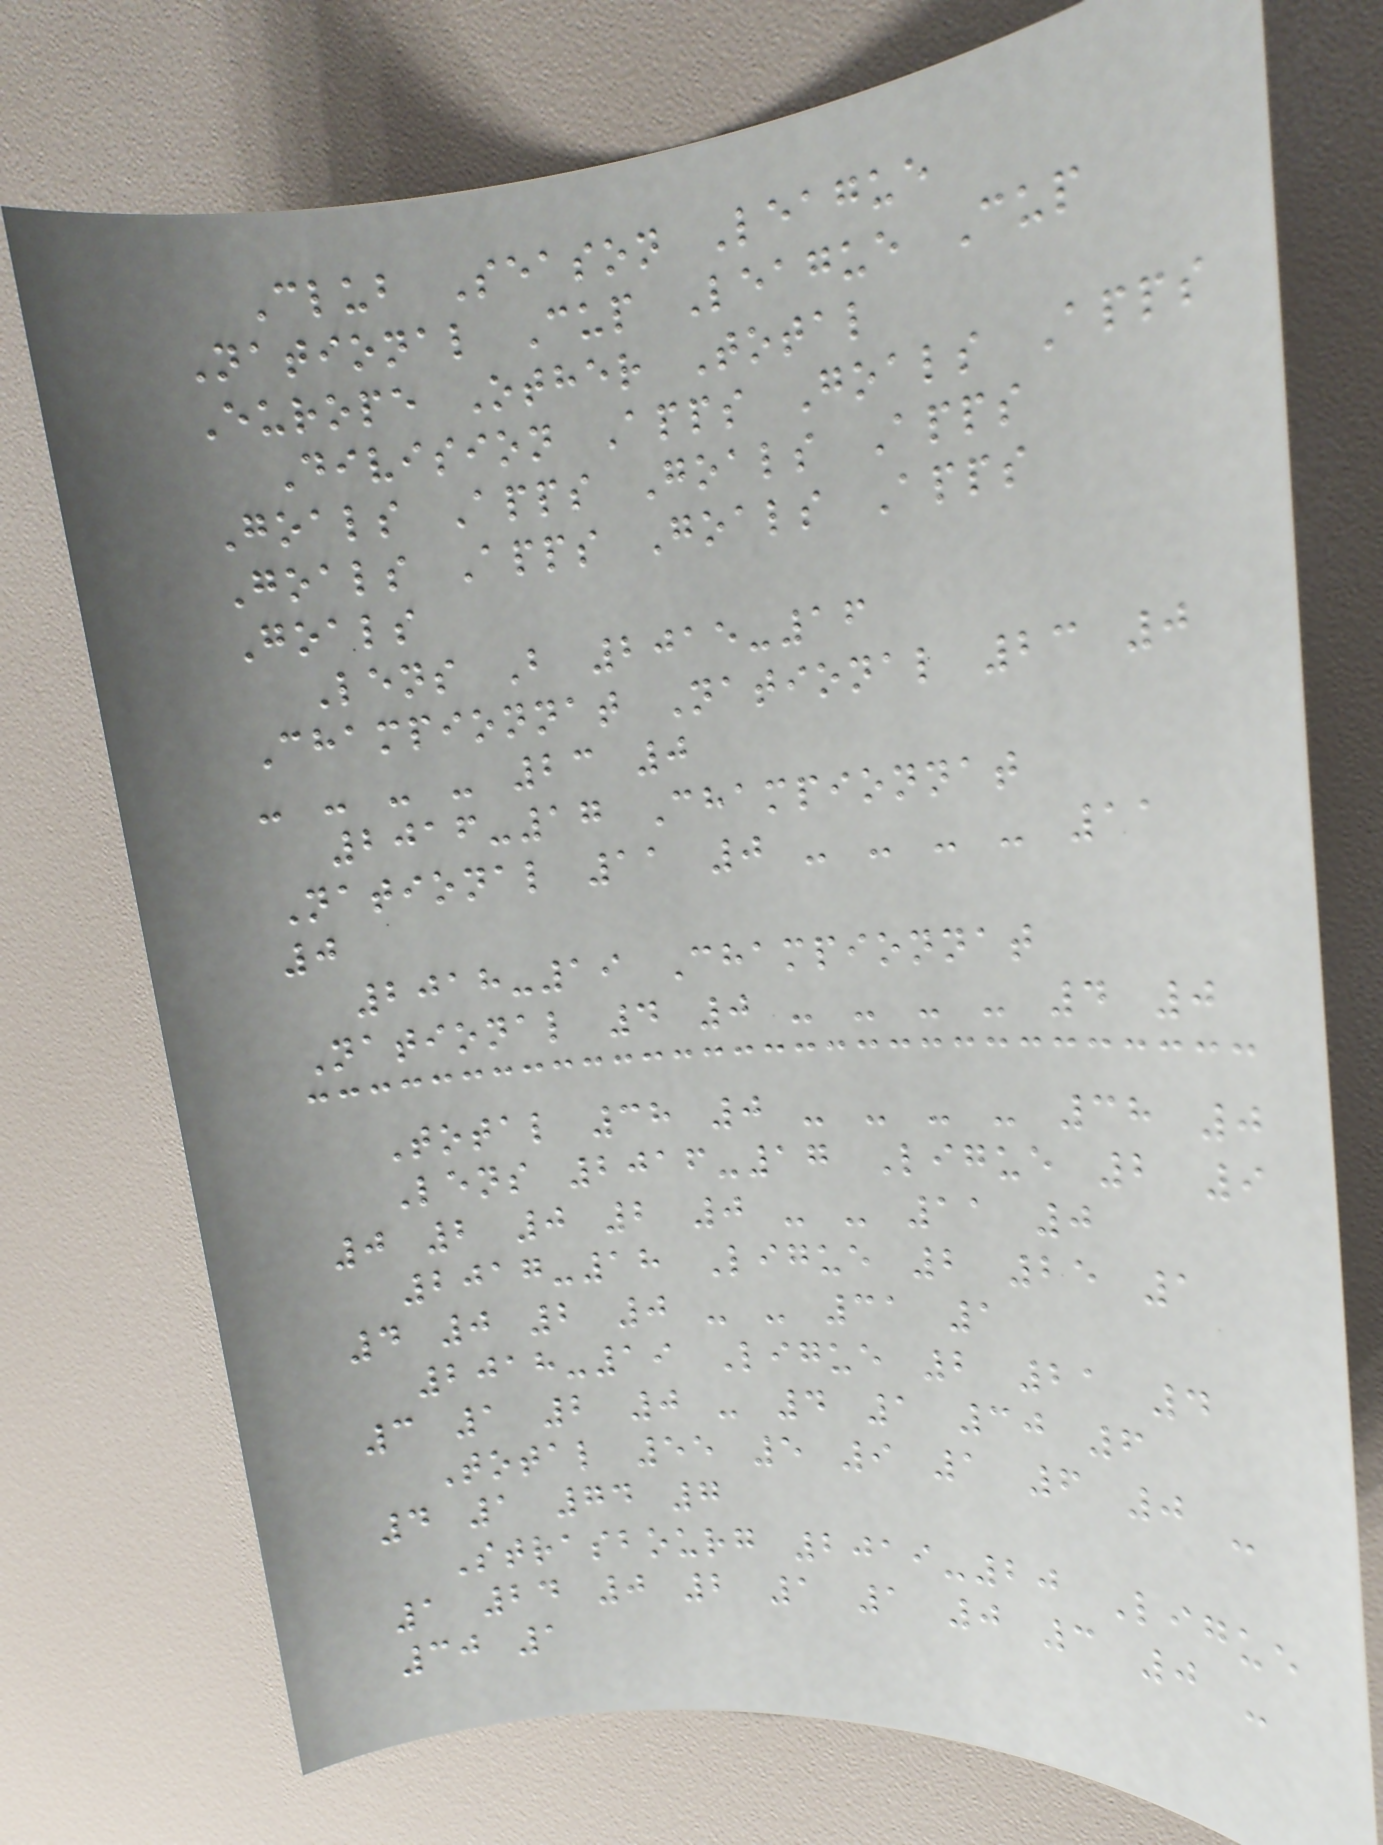Club Season League
National Cup League Cup
Europe Other Total
Division Apps Goals Apps
Goals Apps Goals Apps
Goals Apps Goals Apps
Goals
Lens B 2015-16
Championnat National 23 0
- - - - 23 0
2016-17 Championnat
National 11 0 - - - - 11
0
2018-19 Championnat
National 4 0 - - - - 4 0
Total 38 0 - - - - 38 0
Lens 2016-17 Ligue 2 9
0 2 0 2 0 - - 11 0
2017-18 Ligue 2 25 1
4 0 2 0 - - 31 1
2018-19 Ligue 2 21 4
3 1 2 0 - 4 1 30 6
Total 55 5 9 1 6 0 -
4 1 74 7
Strasbourg 2019-20 Ligue
1 24 0 2 1 1 0 3 0 -
30 1
